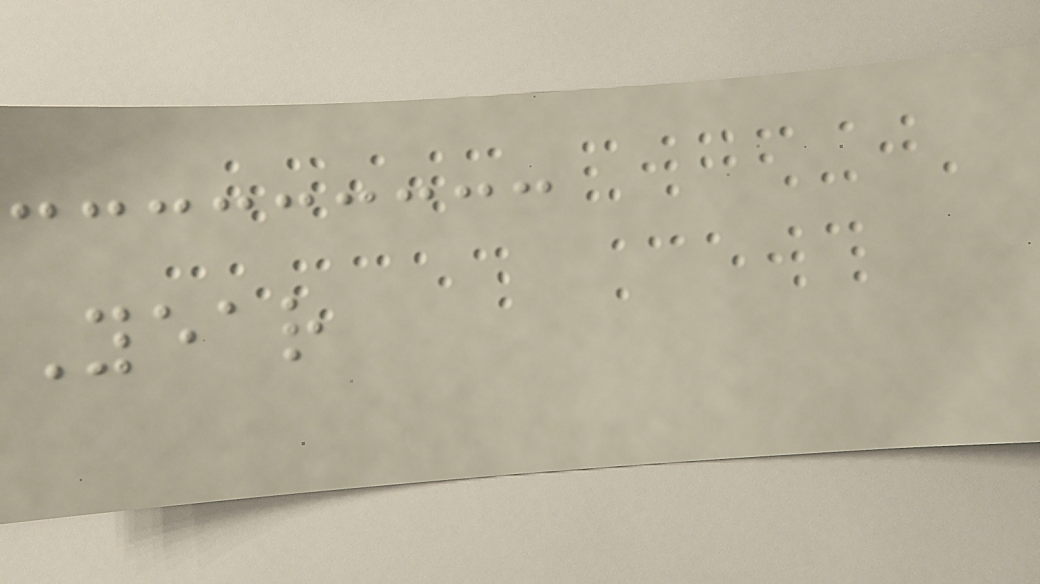Year
